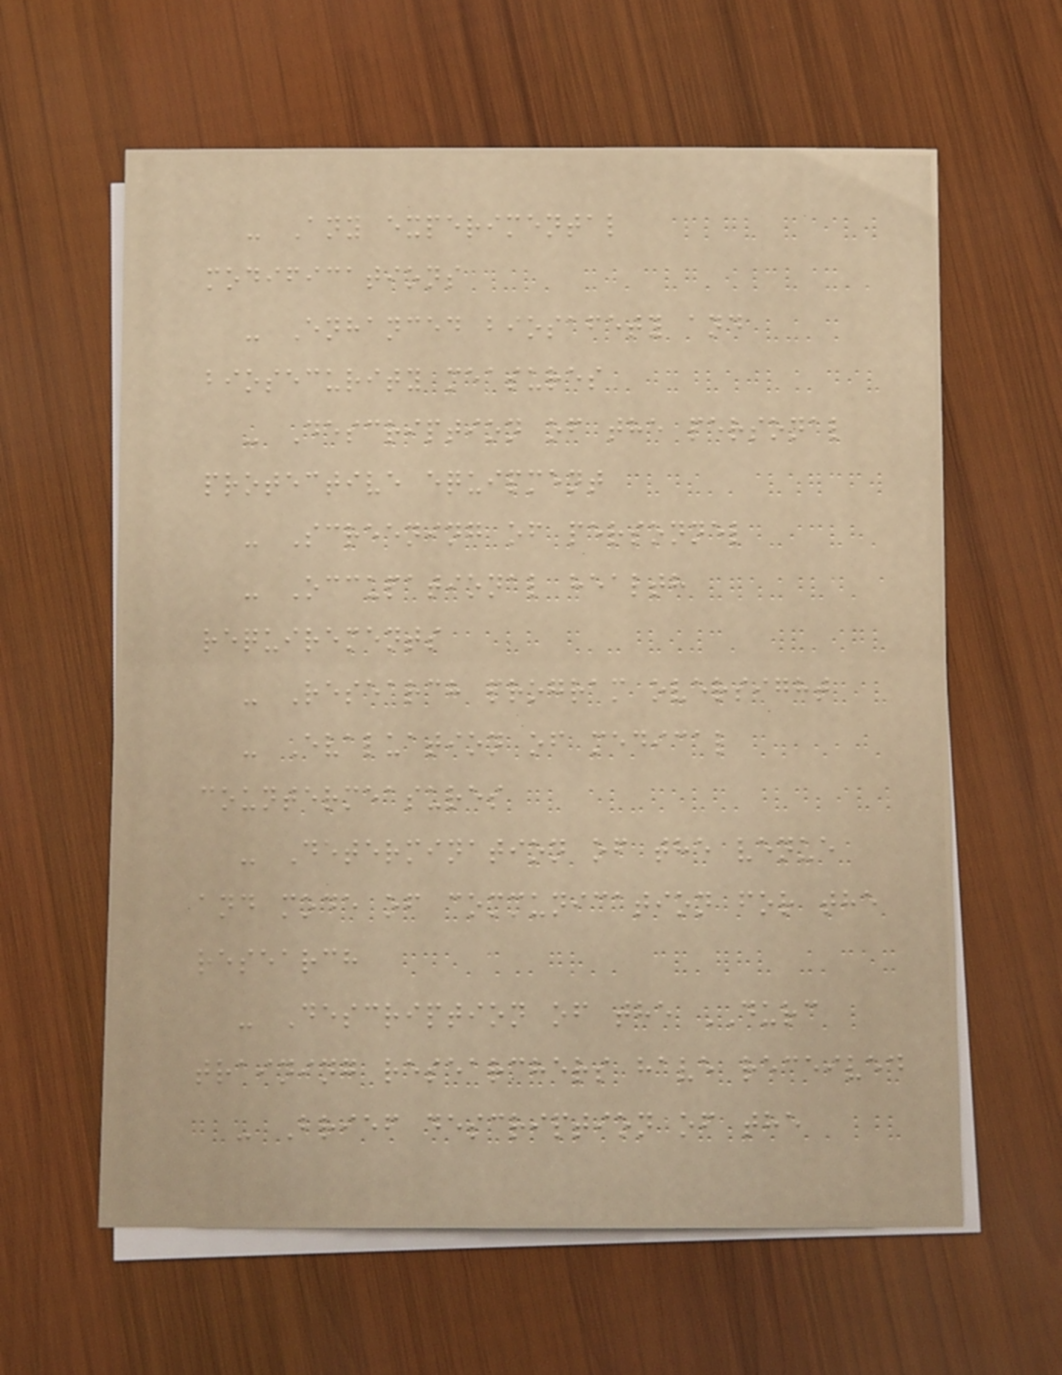- Any experimental
modifications
- Enhanced biosafety and
biosecurity measures
- Description of the personal
protective equipment
- Screening of personnel
- Occupational health
requirements
- Research program oversight
- Evaluation of medical
countermeasures
- Determination of the venue
and mode of communication for the
research
- Description of the DURC
training researchers have received
- Brief description of the
